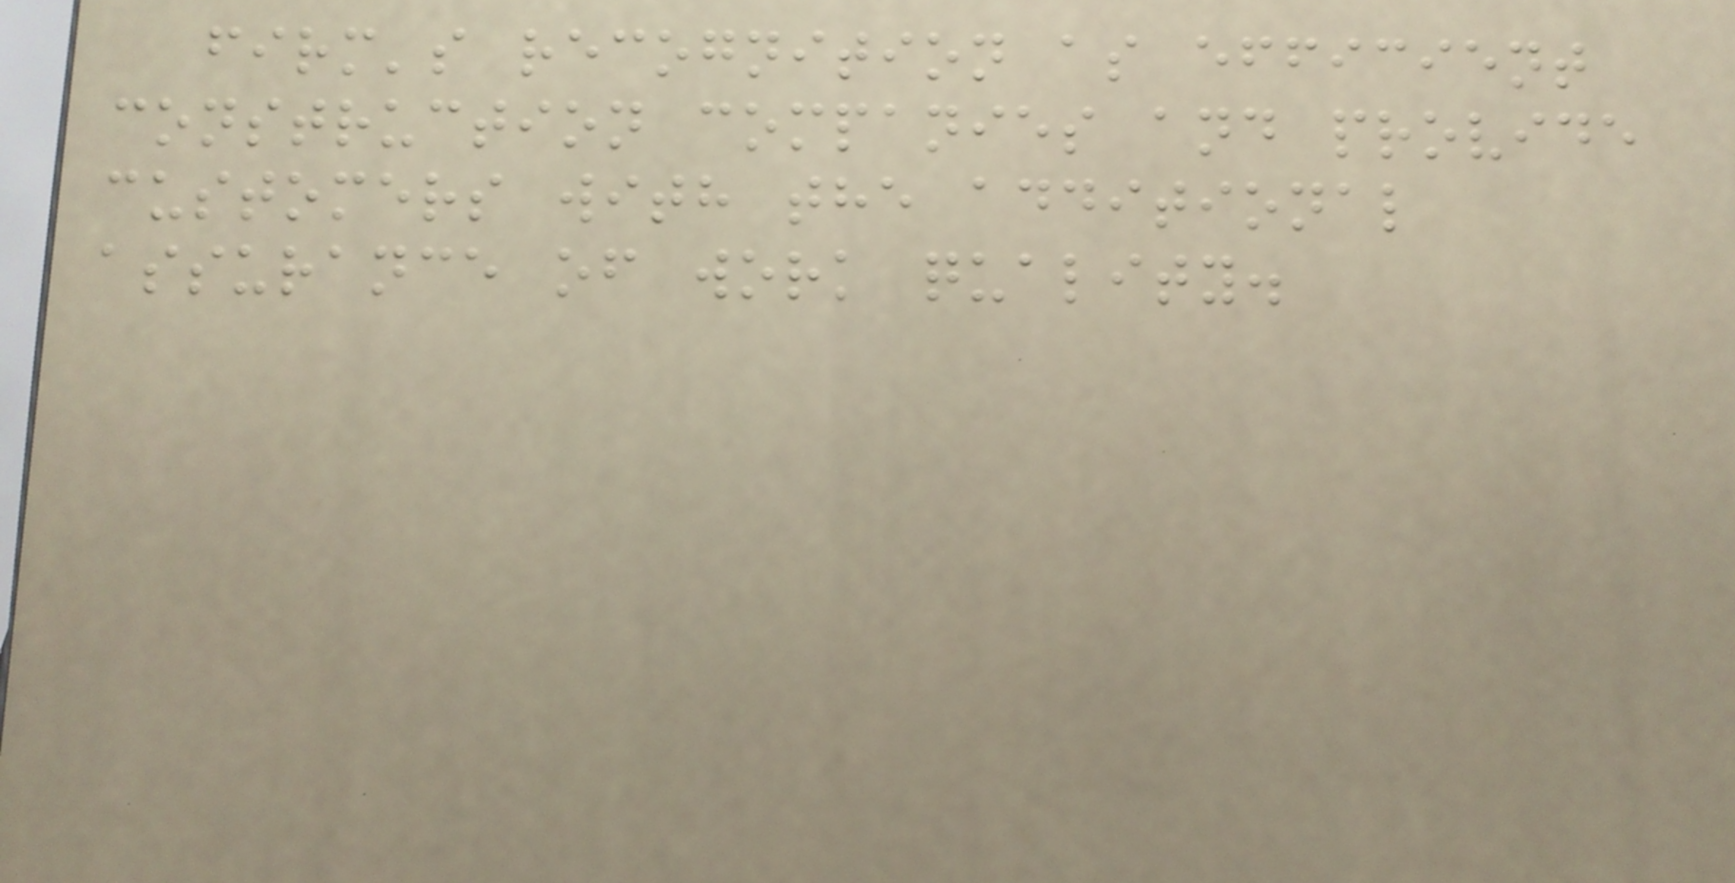firm's recognition as efficient
construction companies and provide
customers with the additional
assurance of work quality.
